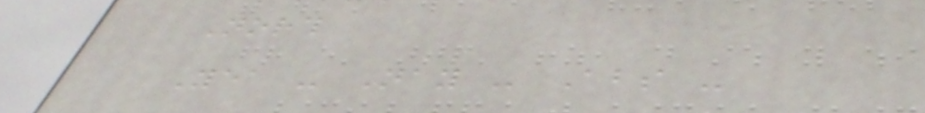North
Yea - Nay - Abs -
